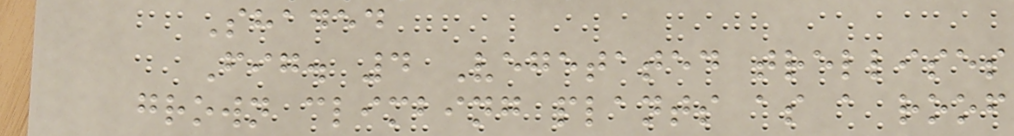Shaded
Fig. 4 Vegetated trellises
grown climbing plants as a roof
